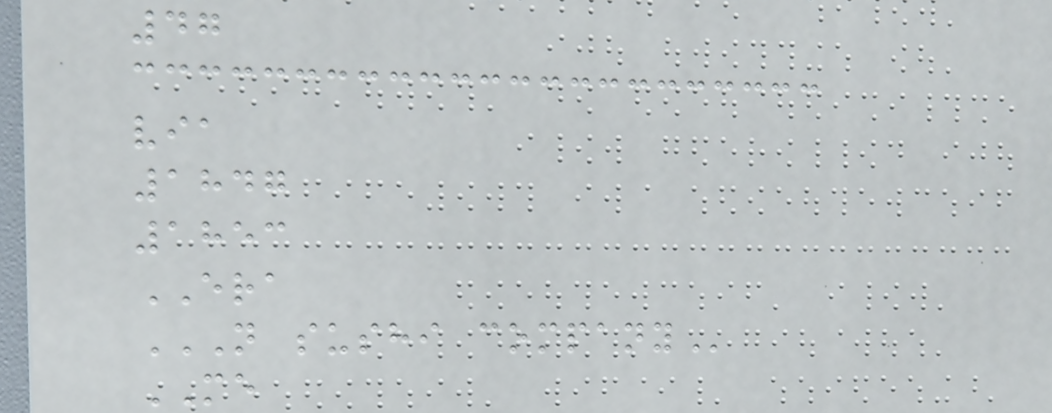47
via
1847
1853
ERA
N SUSHI COMPANY
ME
